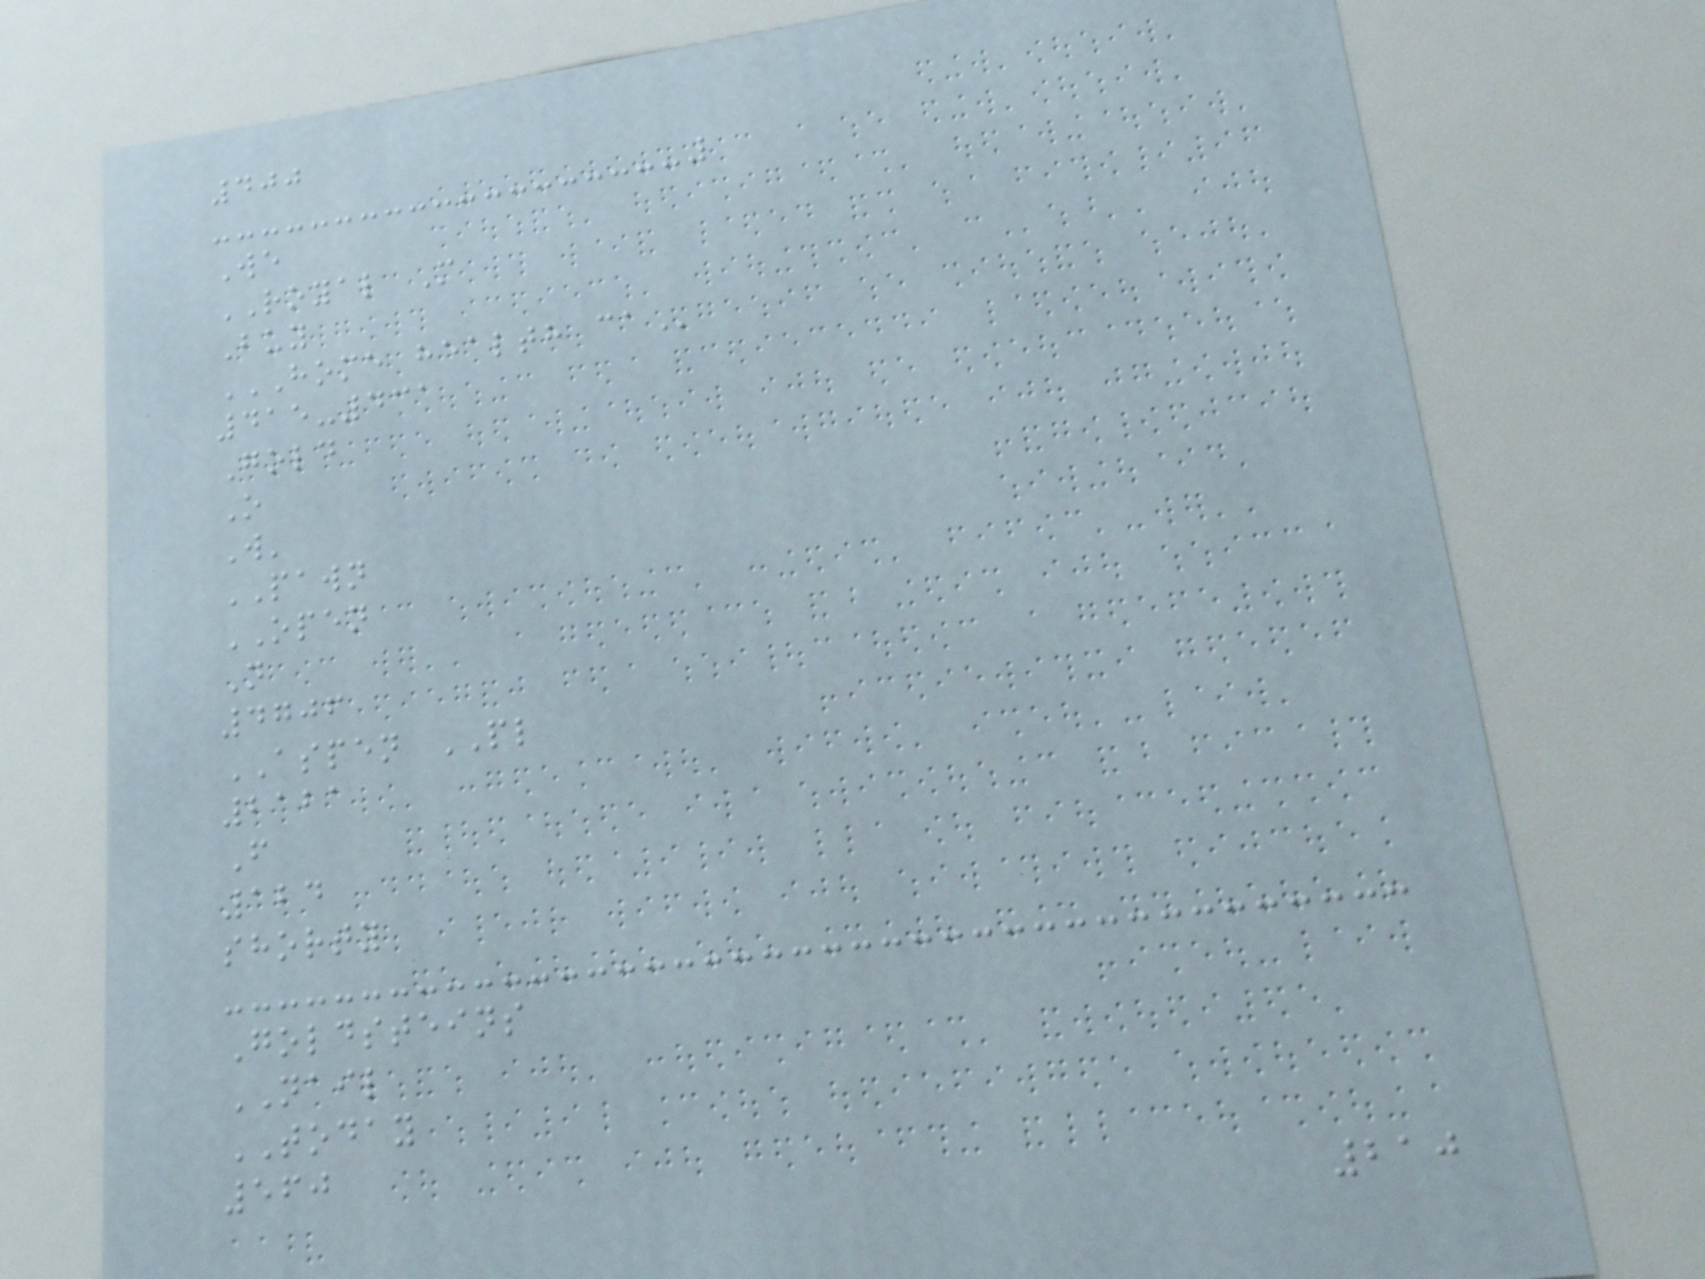400
We
ROYAL M
Buy
HOME HEALTH CA
415-431
Gold
O
W'
PAWN
OPEN
N
4706
ASPEN PL
2121
F
124
shorty
Goldsteins
NAIL
TODAY
560
210
